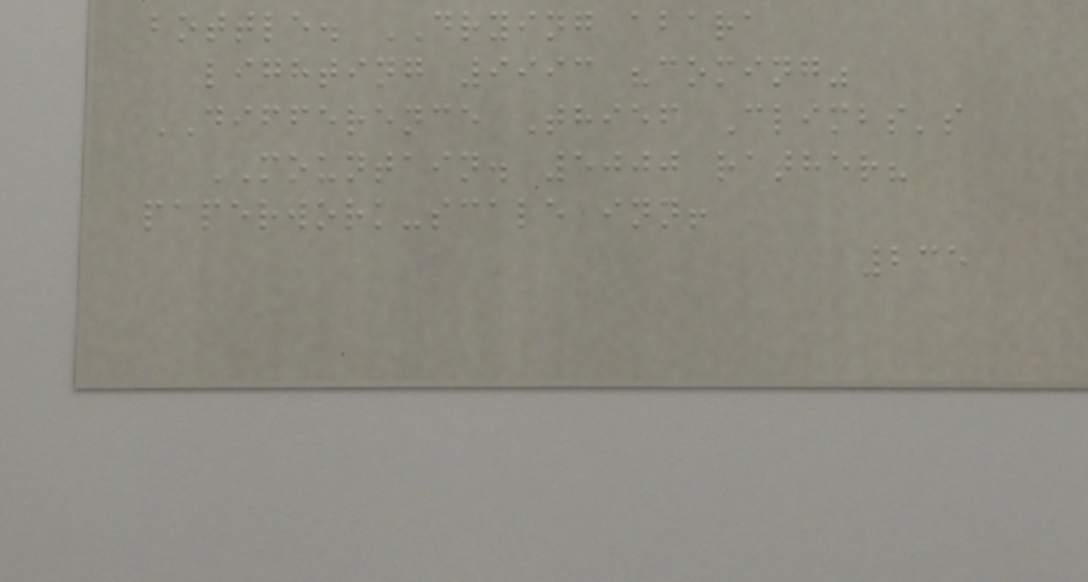bottle. DRYING abara
lighting 9993 "coming"
DIFFERENCE Thief Climbs's
MOUNTAIN. 5000 rather?
paperwork-scale inn!
235
